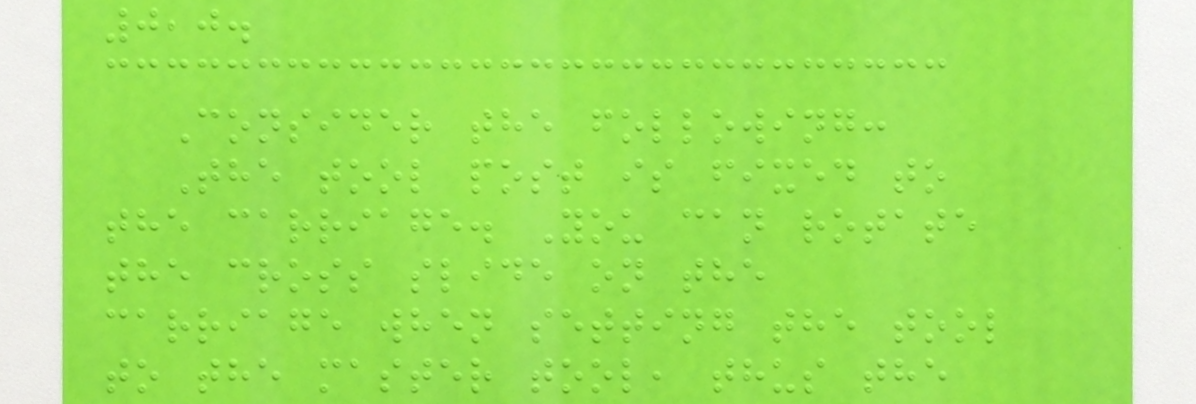0,0.
Consider the following:
The tool post is fixed to
the carriage. You can rotate
the cross slide on the
carriage when setting the tool
to the master tool, thus the
